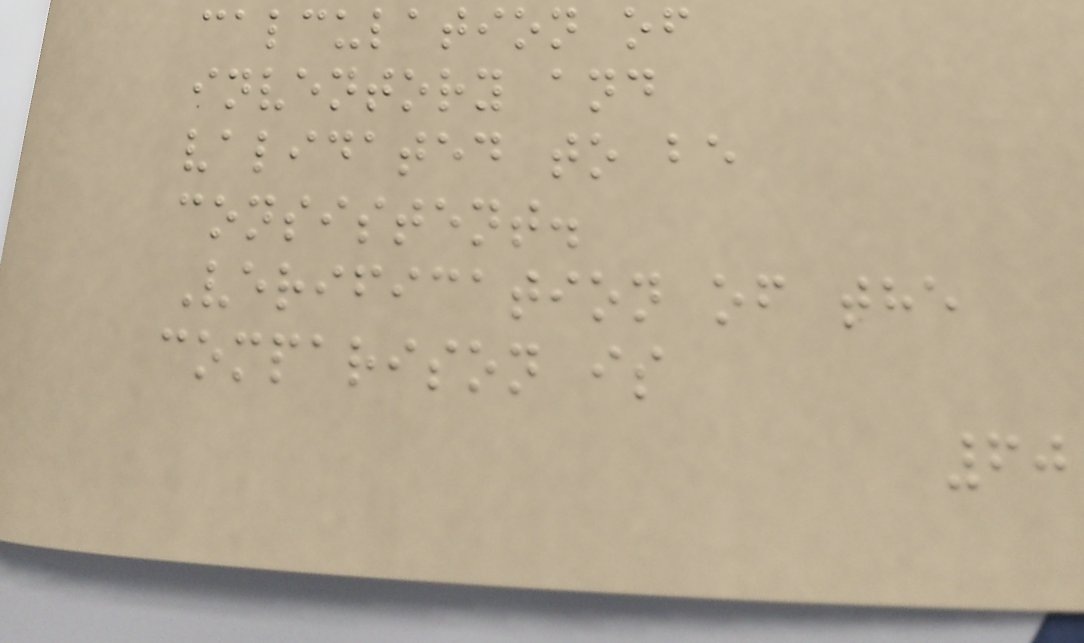calculation of
inventory and
validated to be
consistent.
Verification of the
comparison is
60
